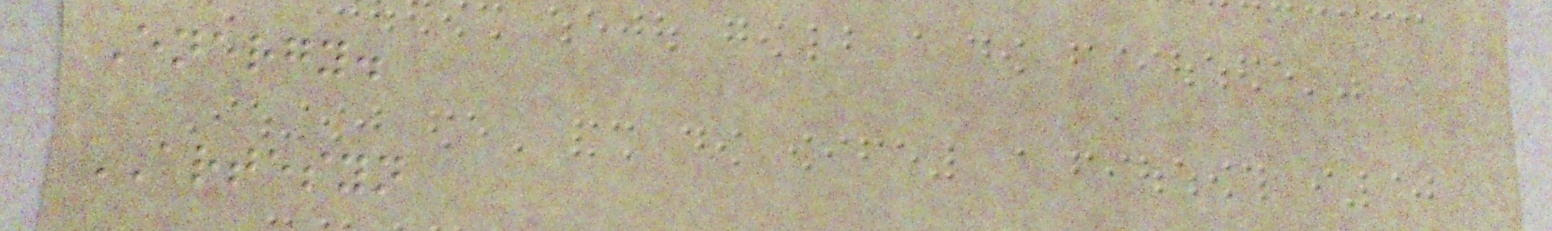Energy.
ARTESYN
